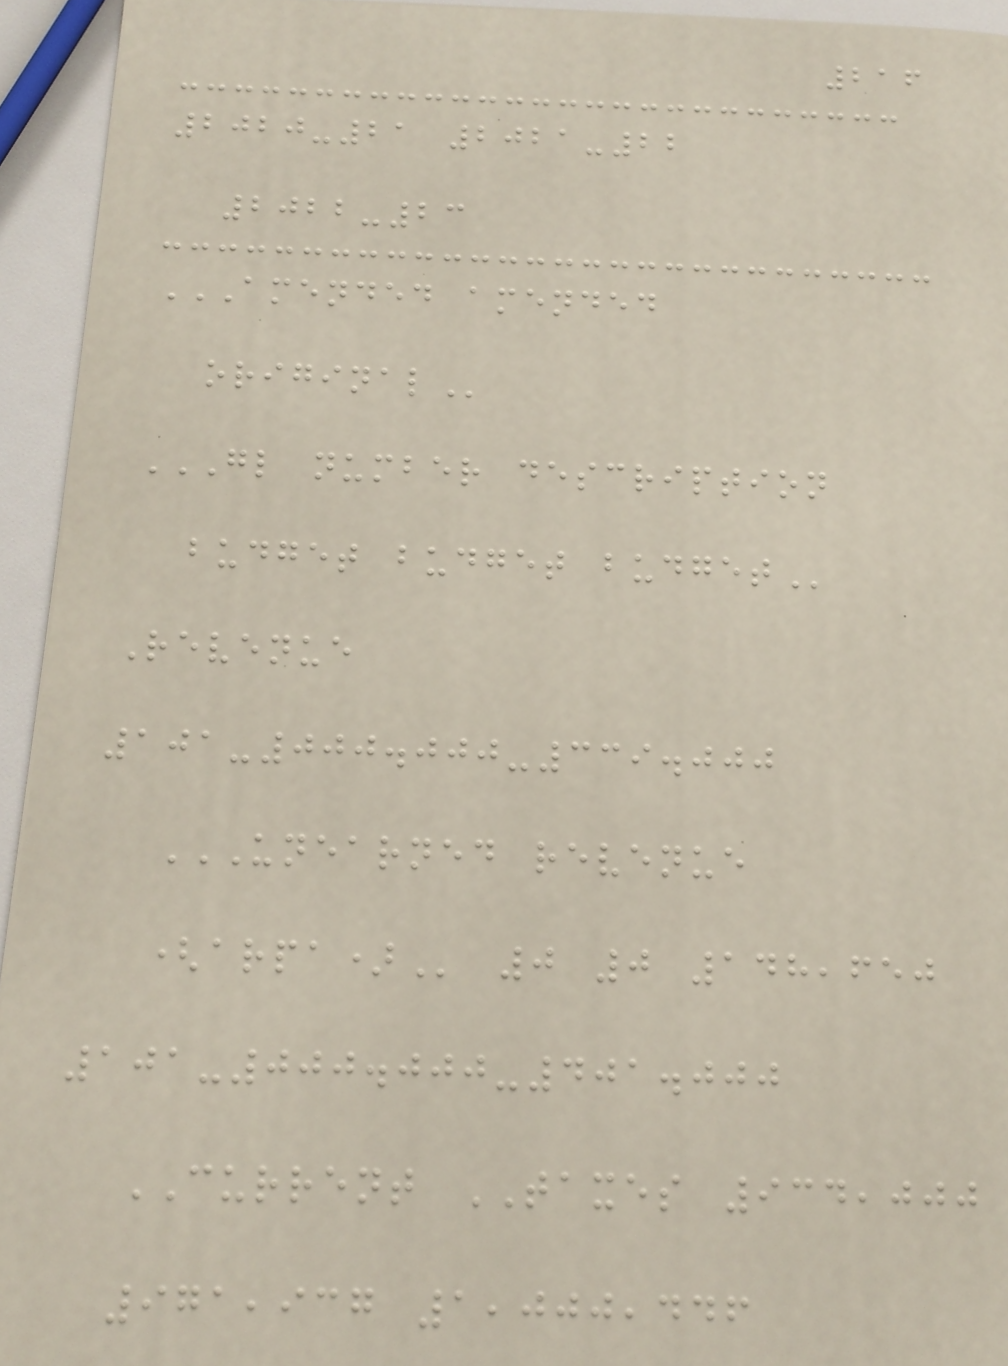216
2020-21 2021-22
2022-23
AMENDED AMENDED
ORIGINAL
GL NUMBER DESCRIPTION
BUDGET BUDGET BUDGET
Revenue
101-000.000-339.000
UNEARNED REVENUE
(ARPA) 0 0 148,650
101-000.000-401.000
CURRENT TAXES 934,000
971,937 1,000,446
